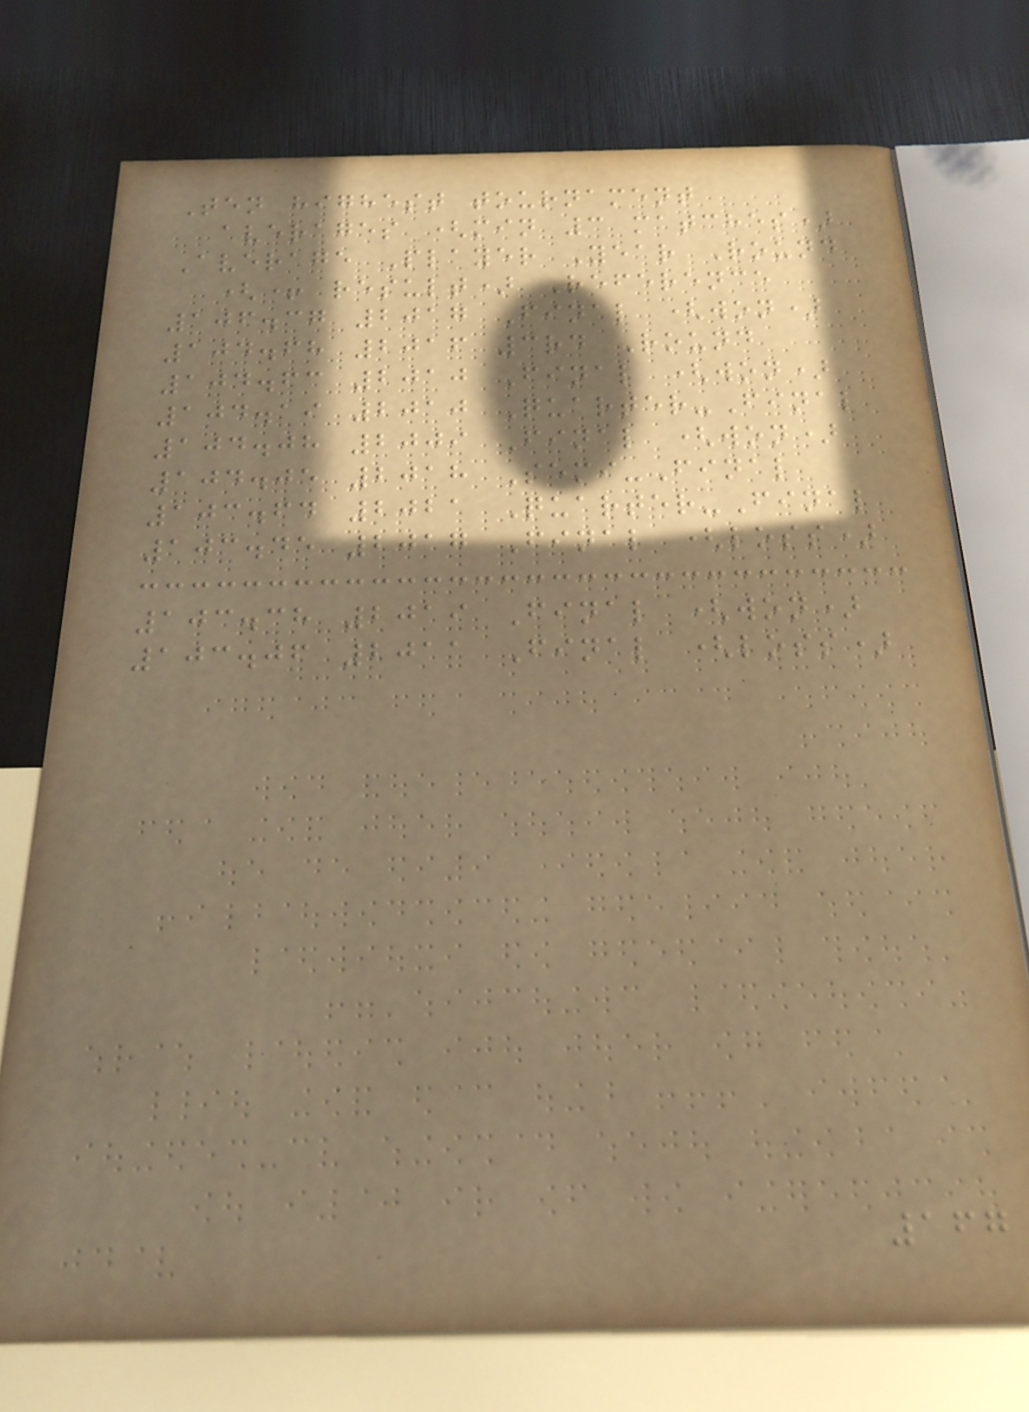Ten highest tournament
averages (min 3 matches)
Average Player Year Round
(+ result) Reference
106.37 2017 Final (won)
104.68 2016 3rd Round
104.63 2010 Final (won)
104.19 2010 Quarter-Final
104.08 2009 Final (won)
104.05 2018 Semi-Final
103.64 2021 Quarter-Final
103.45 2017 Final (loss)
103.38 2019 Final (won)
103.06 2011 Final (loss)
167
